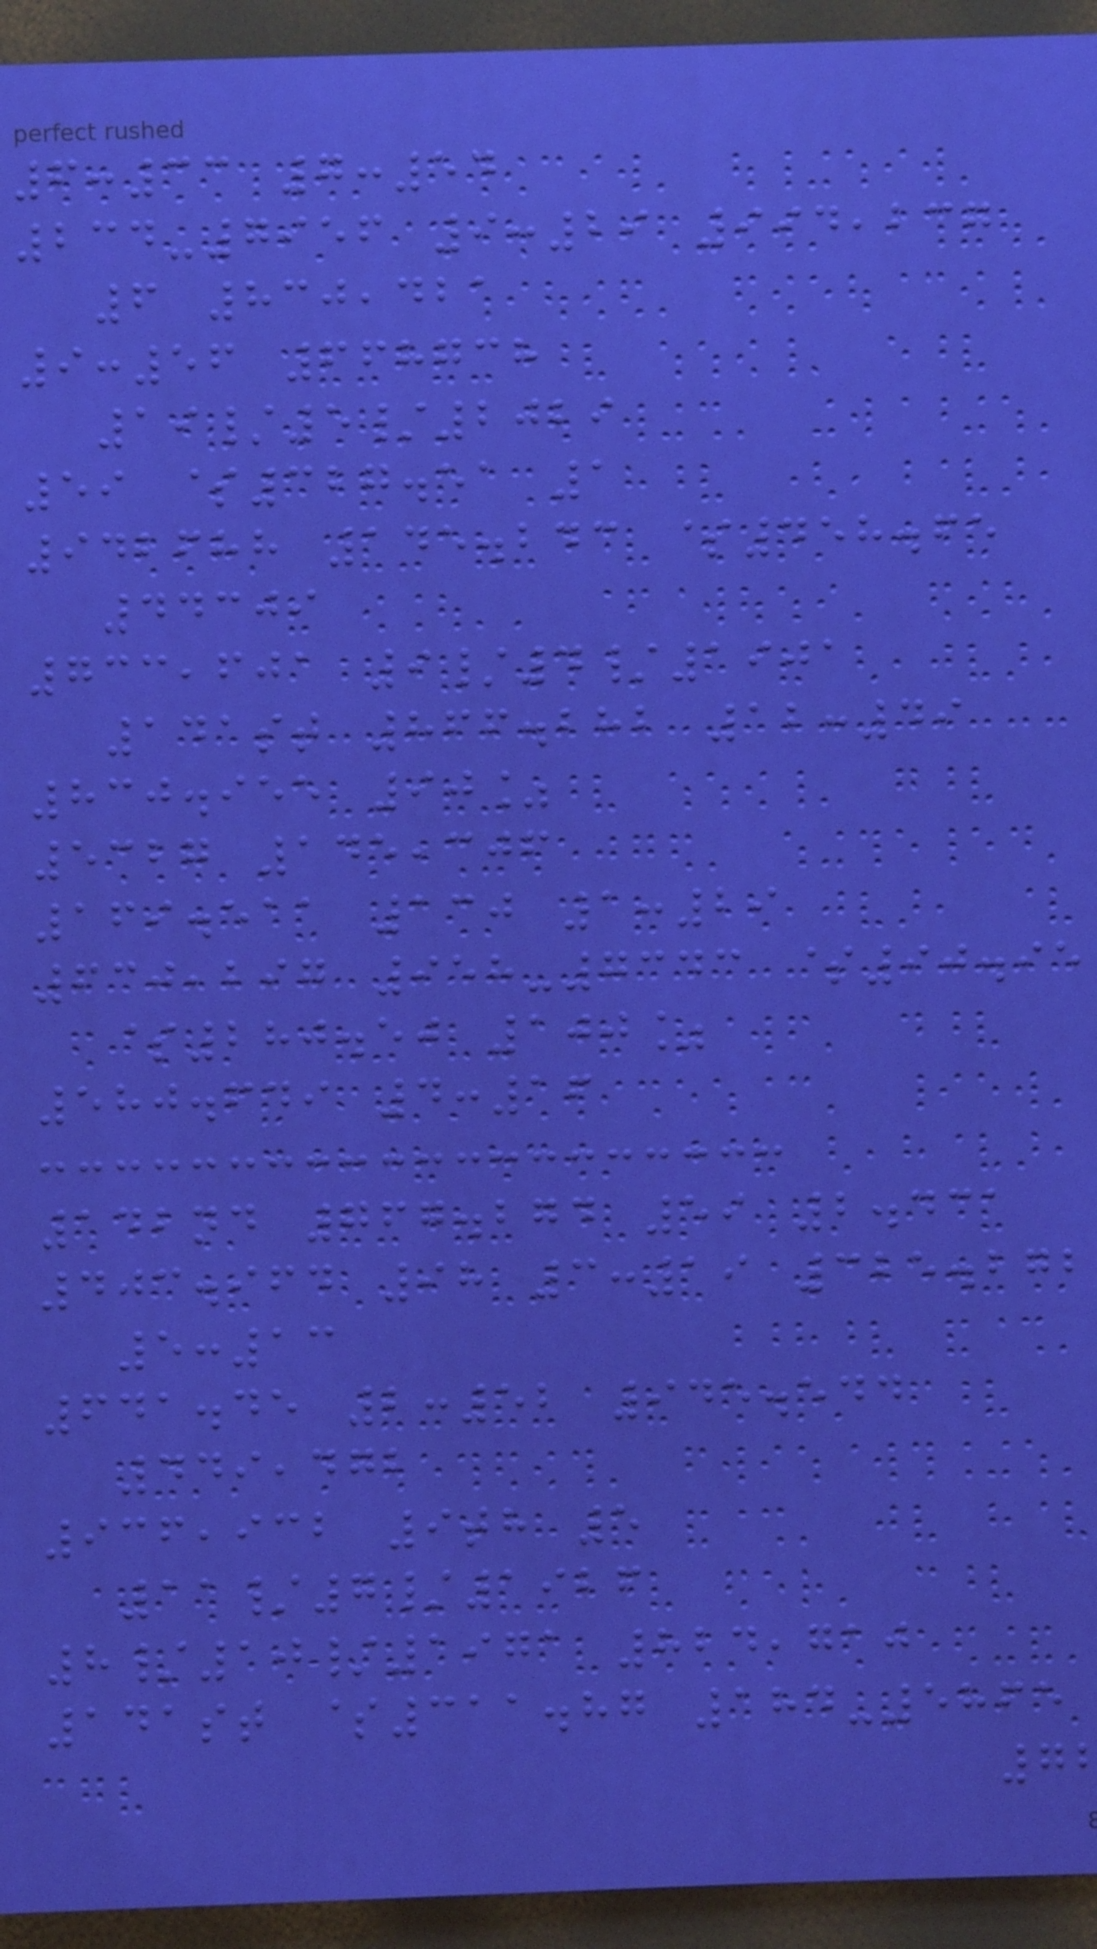6:33 7:54
234-7956 9:29 994,237
6 830,421
9:56 668738
19/5/2029
59 $327.51 1
942688 145.243 $458.65
44309
733,601 9/4/1901
141st 866.282 12:49
830.955 90%
5327 145,306
169.511 130 1:29
630,297 958-7343 $90.95
$280.50 100%
580.649 4:16
142nd 767.274 59 2.431
403.964 98 3:19 325.272
5:13
641.45 2:52 945.544
449,472
936,932 9th 5
11/7/1926
8/10/1971 824,710
141st $311.87 184-5865
